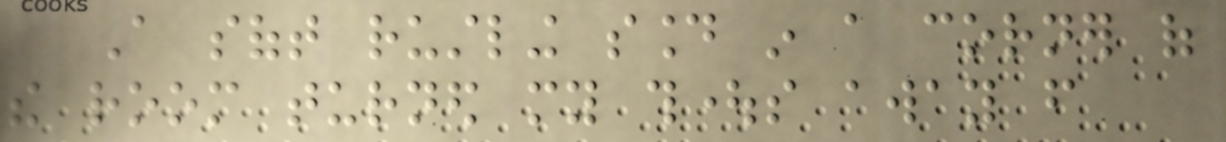A soft rustling sound in a corner of
the room turned my thoughts away from
